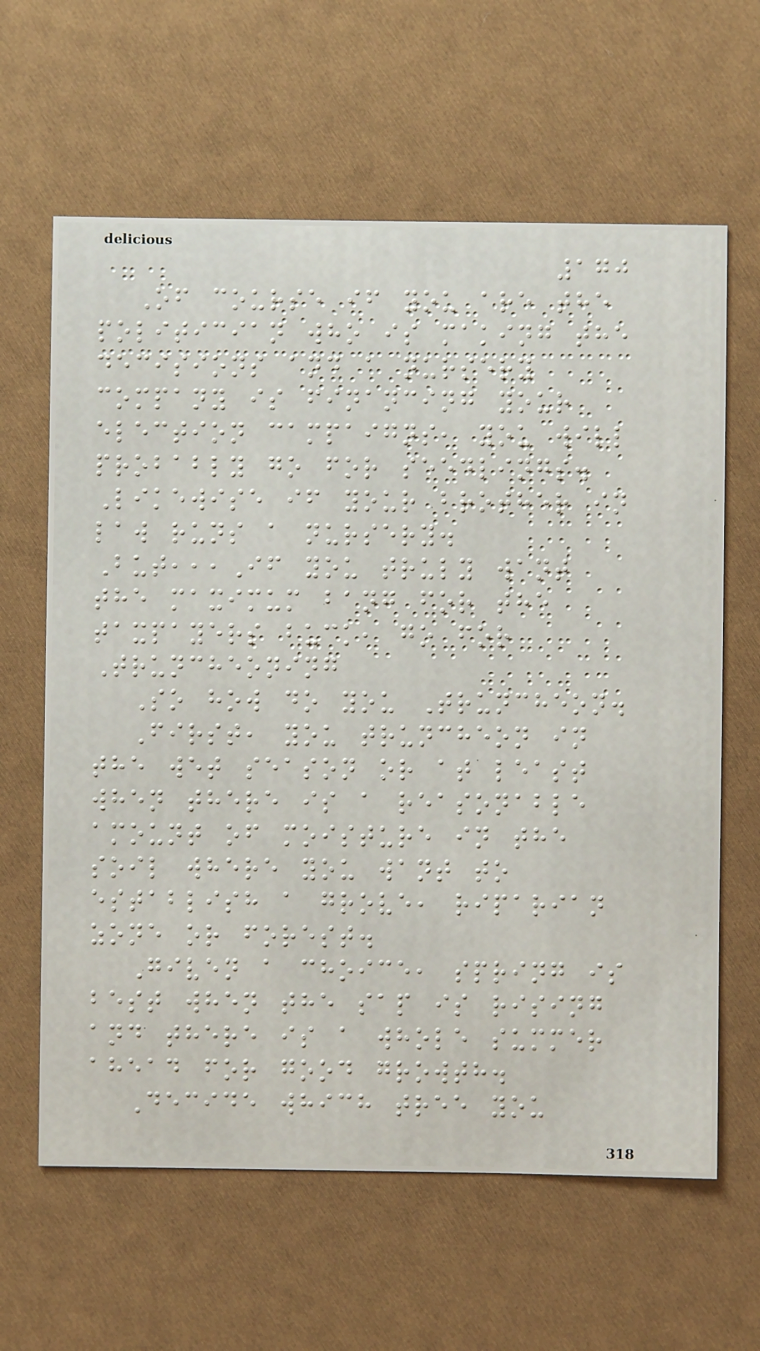170
Of course if you are the
politician who is making the
decisions and a nursery
company is financing your
election campaigns, you will
probably go for seedlings.
Likewise if your brother in
law runs a nursery.
But,,,If you truly want
the maximum bang for the
taxpayers buck, go for
Truncheoning
So how do you Truncheon.
First, you truncheon in
the wet season or at least
when there is a reasonable
amount of moisture in the
soil where you want to
establish a grove, riparian
zone or forest.
Given a choice, spring is
best when the sap is rising
and there is a whole summer
ahead for good growth.
Decide which tree you
